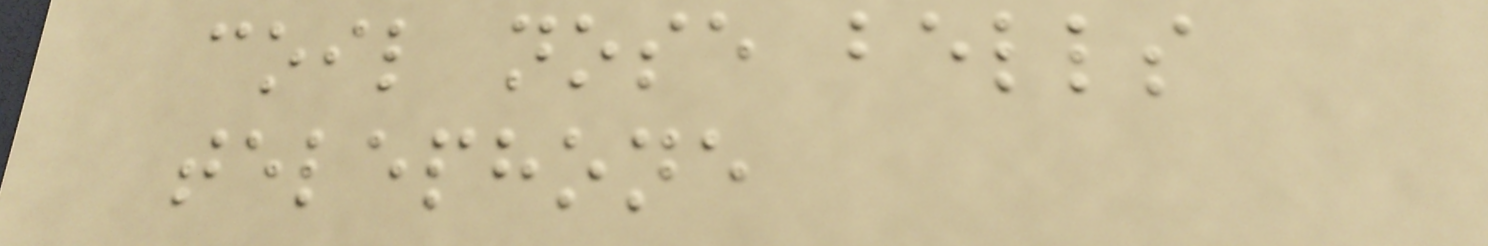coil nose bells
telephone
